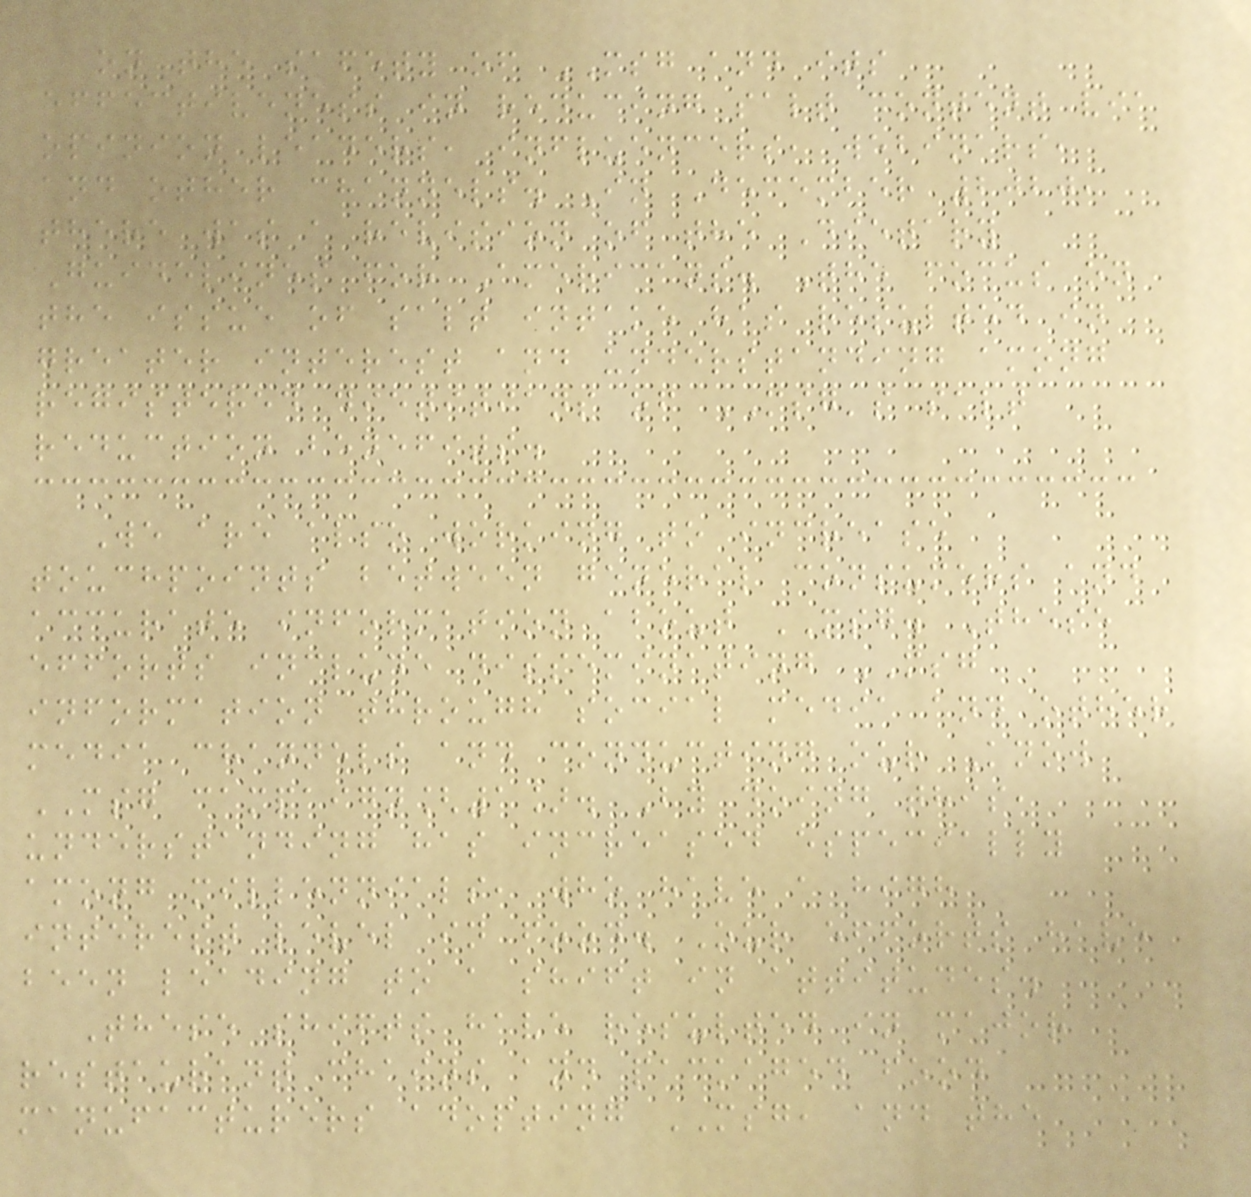on the safety of MSG and its
effectiveness in reducing salt content via
opinion leaders, influencers, webinars,
and other channels. In December 2020,
there was a revision of the Dietary
Guidelines for Americans. The focus on
the issue of salt intake has resulted in
greater interest and understanding among
registered dietitians of MSG's salt
reduction benefits.
We are also working to increase
touchpoints between general consumers and
accurate information about MSG. These
efforts include disseminating MSG
information through social media and other
media channels and conducting our Know
MSG campaign[1]. By doing this,
understanding has increased especially
among millennials, who have a high
interest level in food. Our efforts have
been leading to a shift in attitudes.
These shifts have resulted in major
restaurant chains and packaged food
manufacturers adopting MSG, and the
